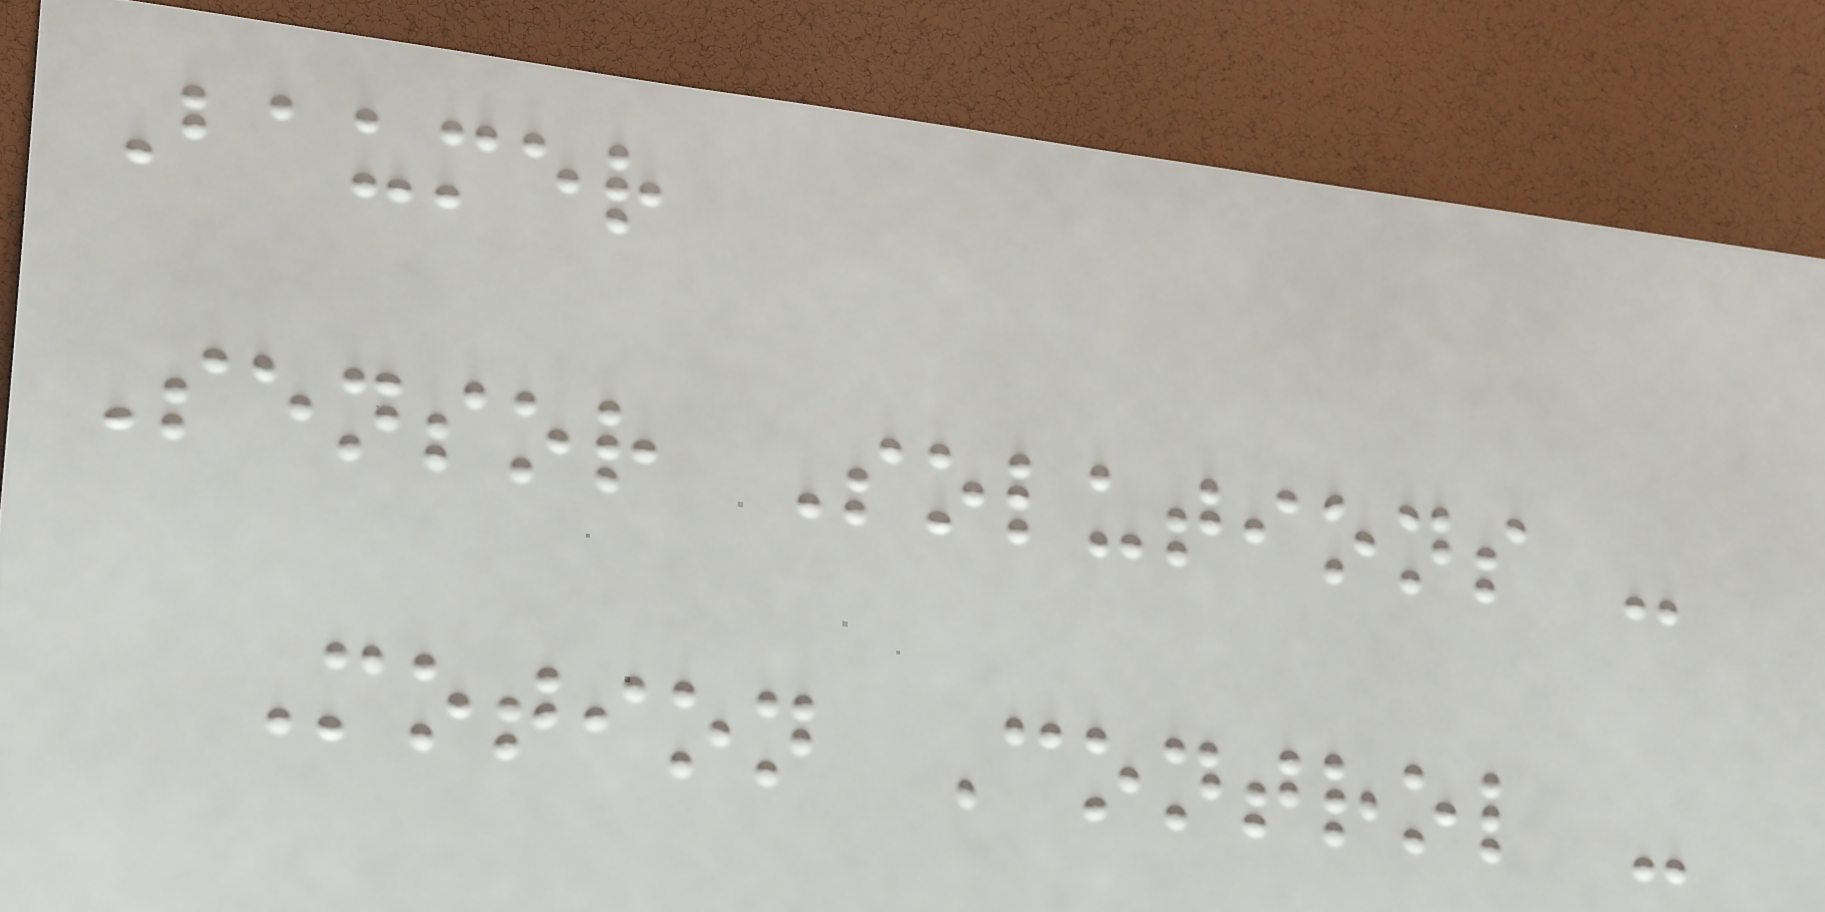Baumer
Sensor Solutions -
Motion Control -
